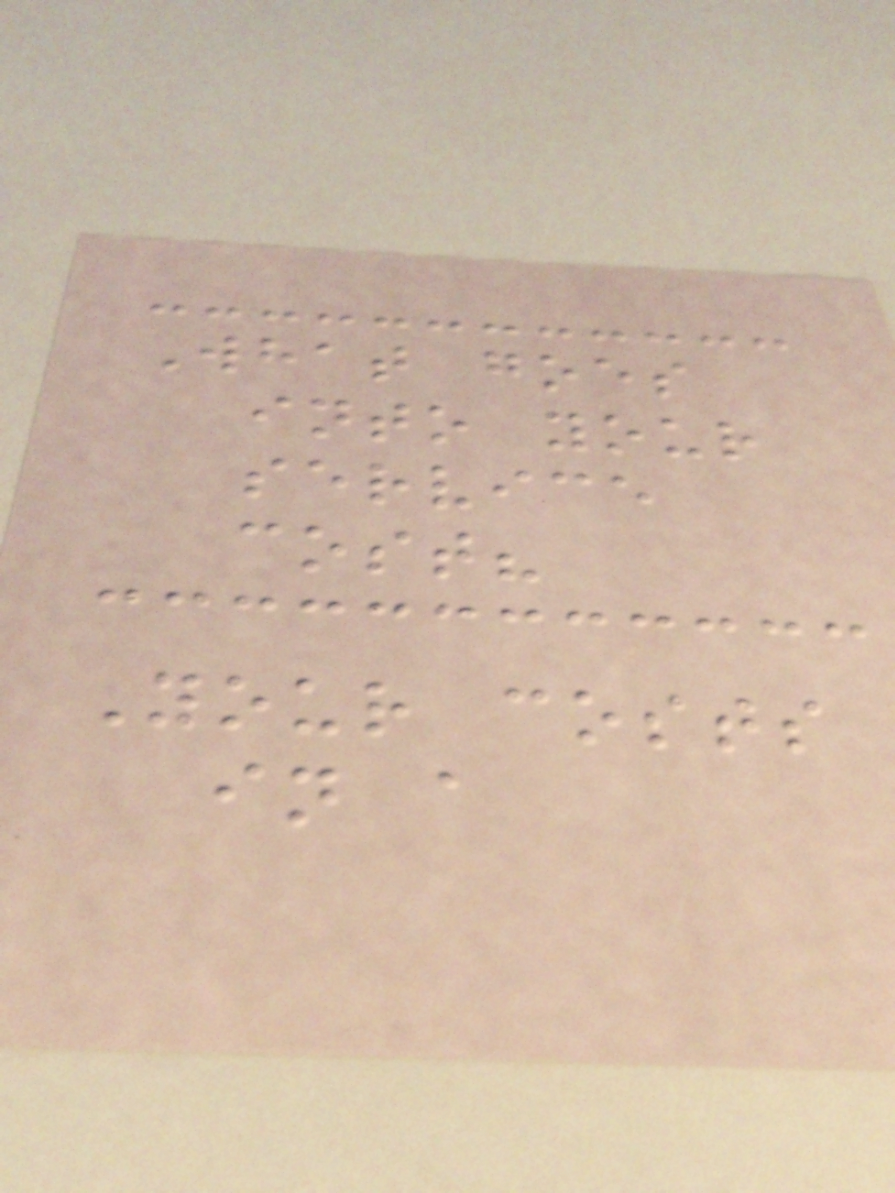What goes
into your
service
cost?
Your costs
in a
